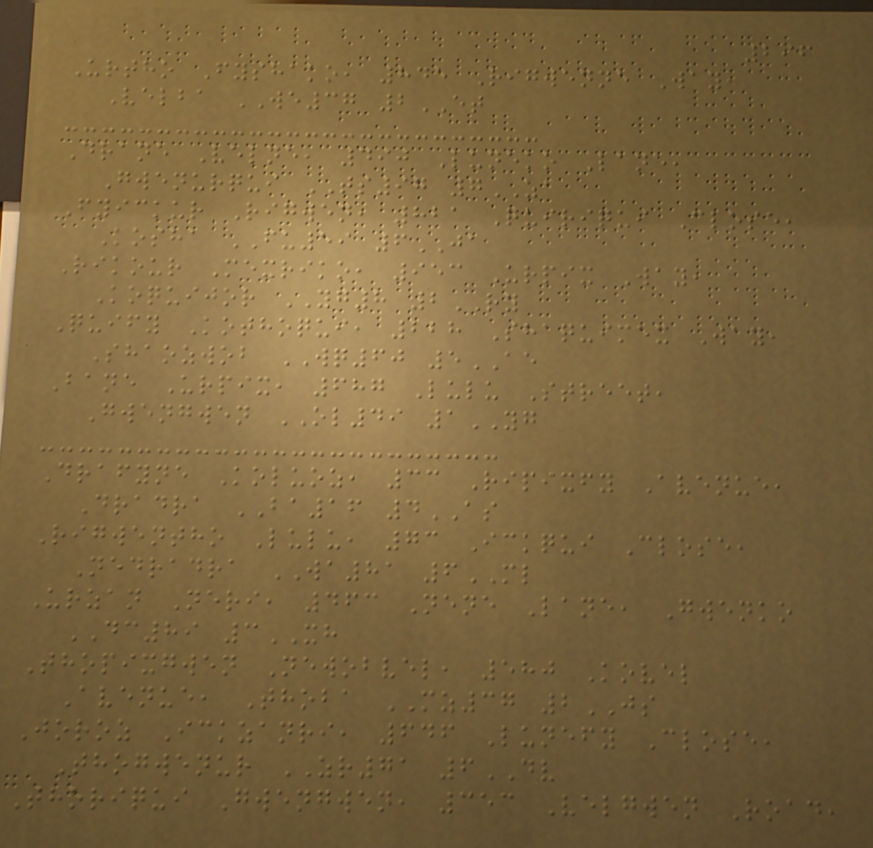296
Urtho Fyshako, 845 Rigwenne Way,
Velba WE37 2ET
Drane Velne, 490 Luneko Lane,
Gwenurqui TS97 7ZA
Fyickur Rigwen, 821 Quiriqui Close,
Kosha FU59 6JA
Rikour Mexriko, 953 Urpix Way,
Koquijor YG8 2RY
Quify Kothoqui, 228 Shaquimex Way,
Shaozwob WQ60 5AE
Bane Urpix, 687 Lulu Street,
Gwengwen OL49 1YG
Drafyne Koluoz, 33 Ripixfy Avenue,
Dradra BA16 4AS
Rigwentho Lulu, 73 Ickqui Close,
Nedradra WA81 6ML
Urzan Neri, 463 Nene Lane, Gwenko
DC89 3XH
Thopixgwen Newobvel, 580 Kovel
Avenue, Thoba MZ37 2JS
Joroz Ickzanri, 646 Lunefy Close,
Thogwenur ZR71 6DV
Thoriqui Gwengwen, 353 Velgwen Road,
